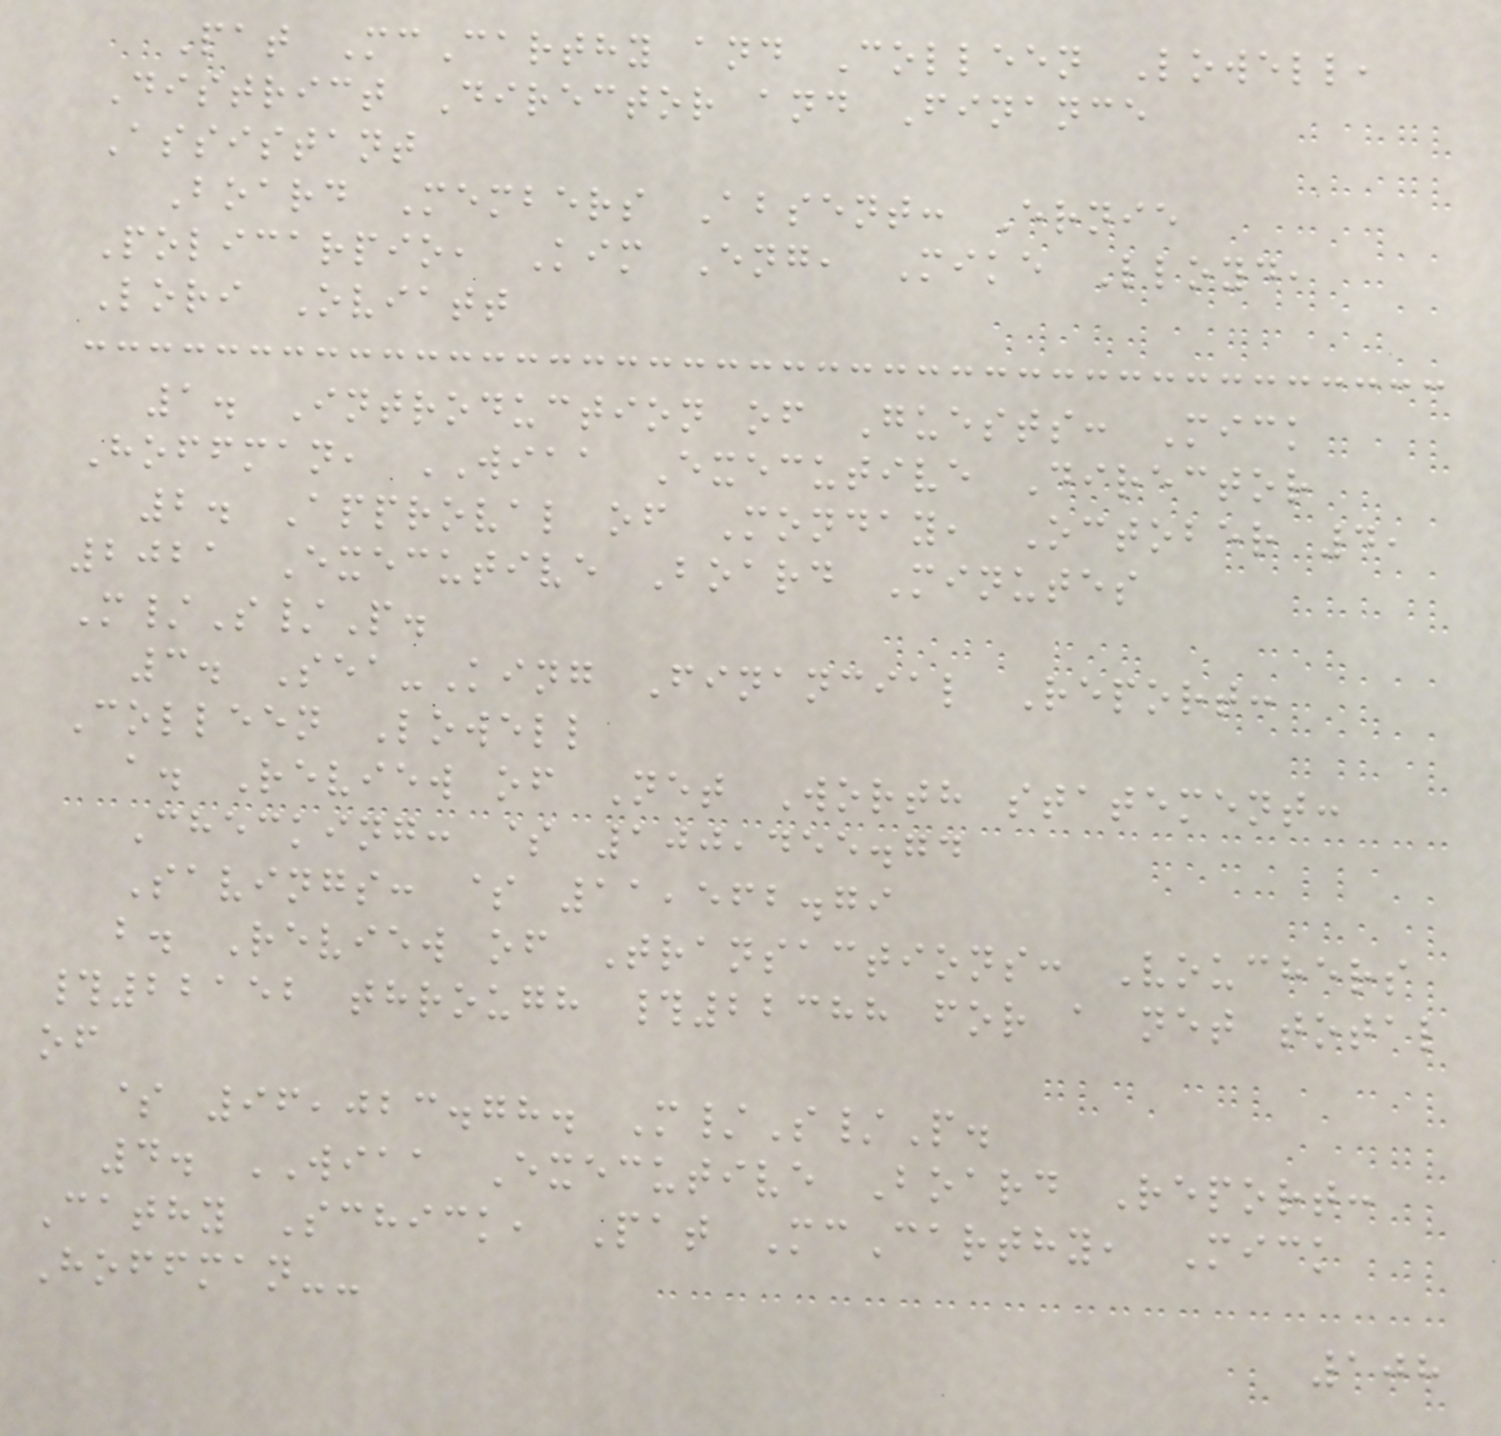Pat McCarthy and Colleen Lowell,
District Director and Finance
Assistant
Board Members Absent: Ernie
Policarpio, Kim Eng, Mike Lloyd,
Lori Oviatt
1. Introduction of Guests: Mick
Hoffman, WIAA Executive Director
2. Approval of Monday, October 4,
2021 Executive Board Minutes
M/S/P.
3. Sea-King Financial Report:
Colleen Lowell
a. Review of Net Worth statement:
Checking: $ 100,455.74
Savings: $ 11,562.79
b. Review of Transactions: Vouchers
#22152 through #22388 for a net total
of
$ 96,023.78. M/S/P.
4. WIAA Executive Board Report:
Cathy Schick, Pat McCarthy, Mick
Hoffman--
108
